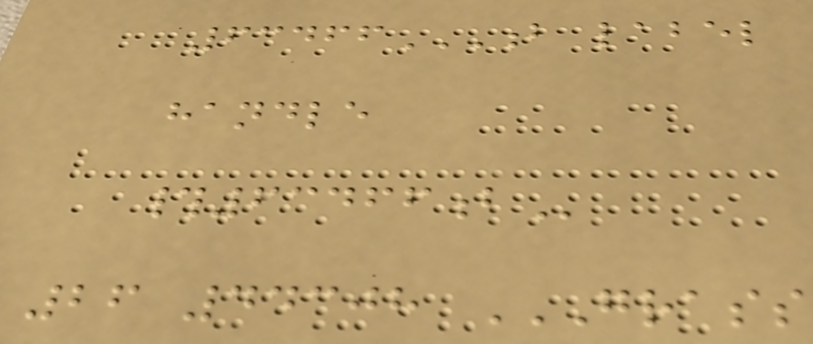63466B LABEL
HANDLE
#63466B
26 44308 GRASS
